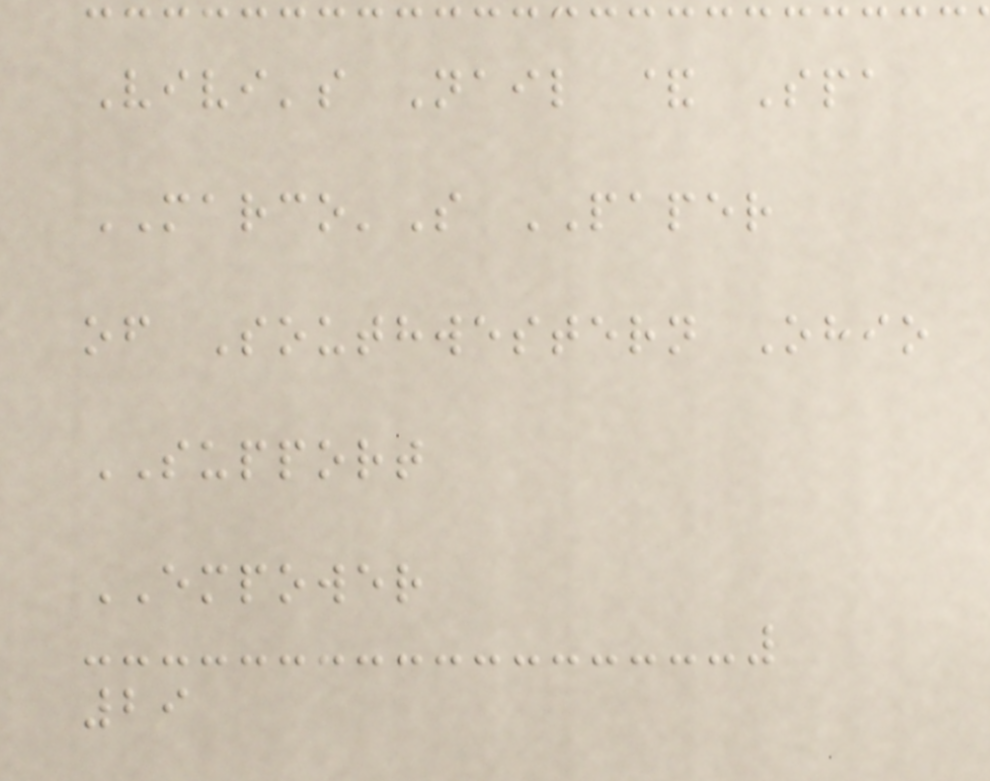Vivi's Nail & Spa
MARCO'S PAPER
of Southwestern Ohio
SUPPORT
EMPOWER
29
